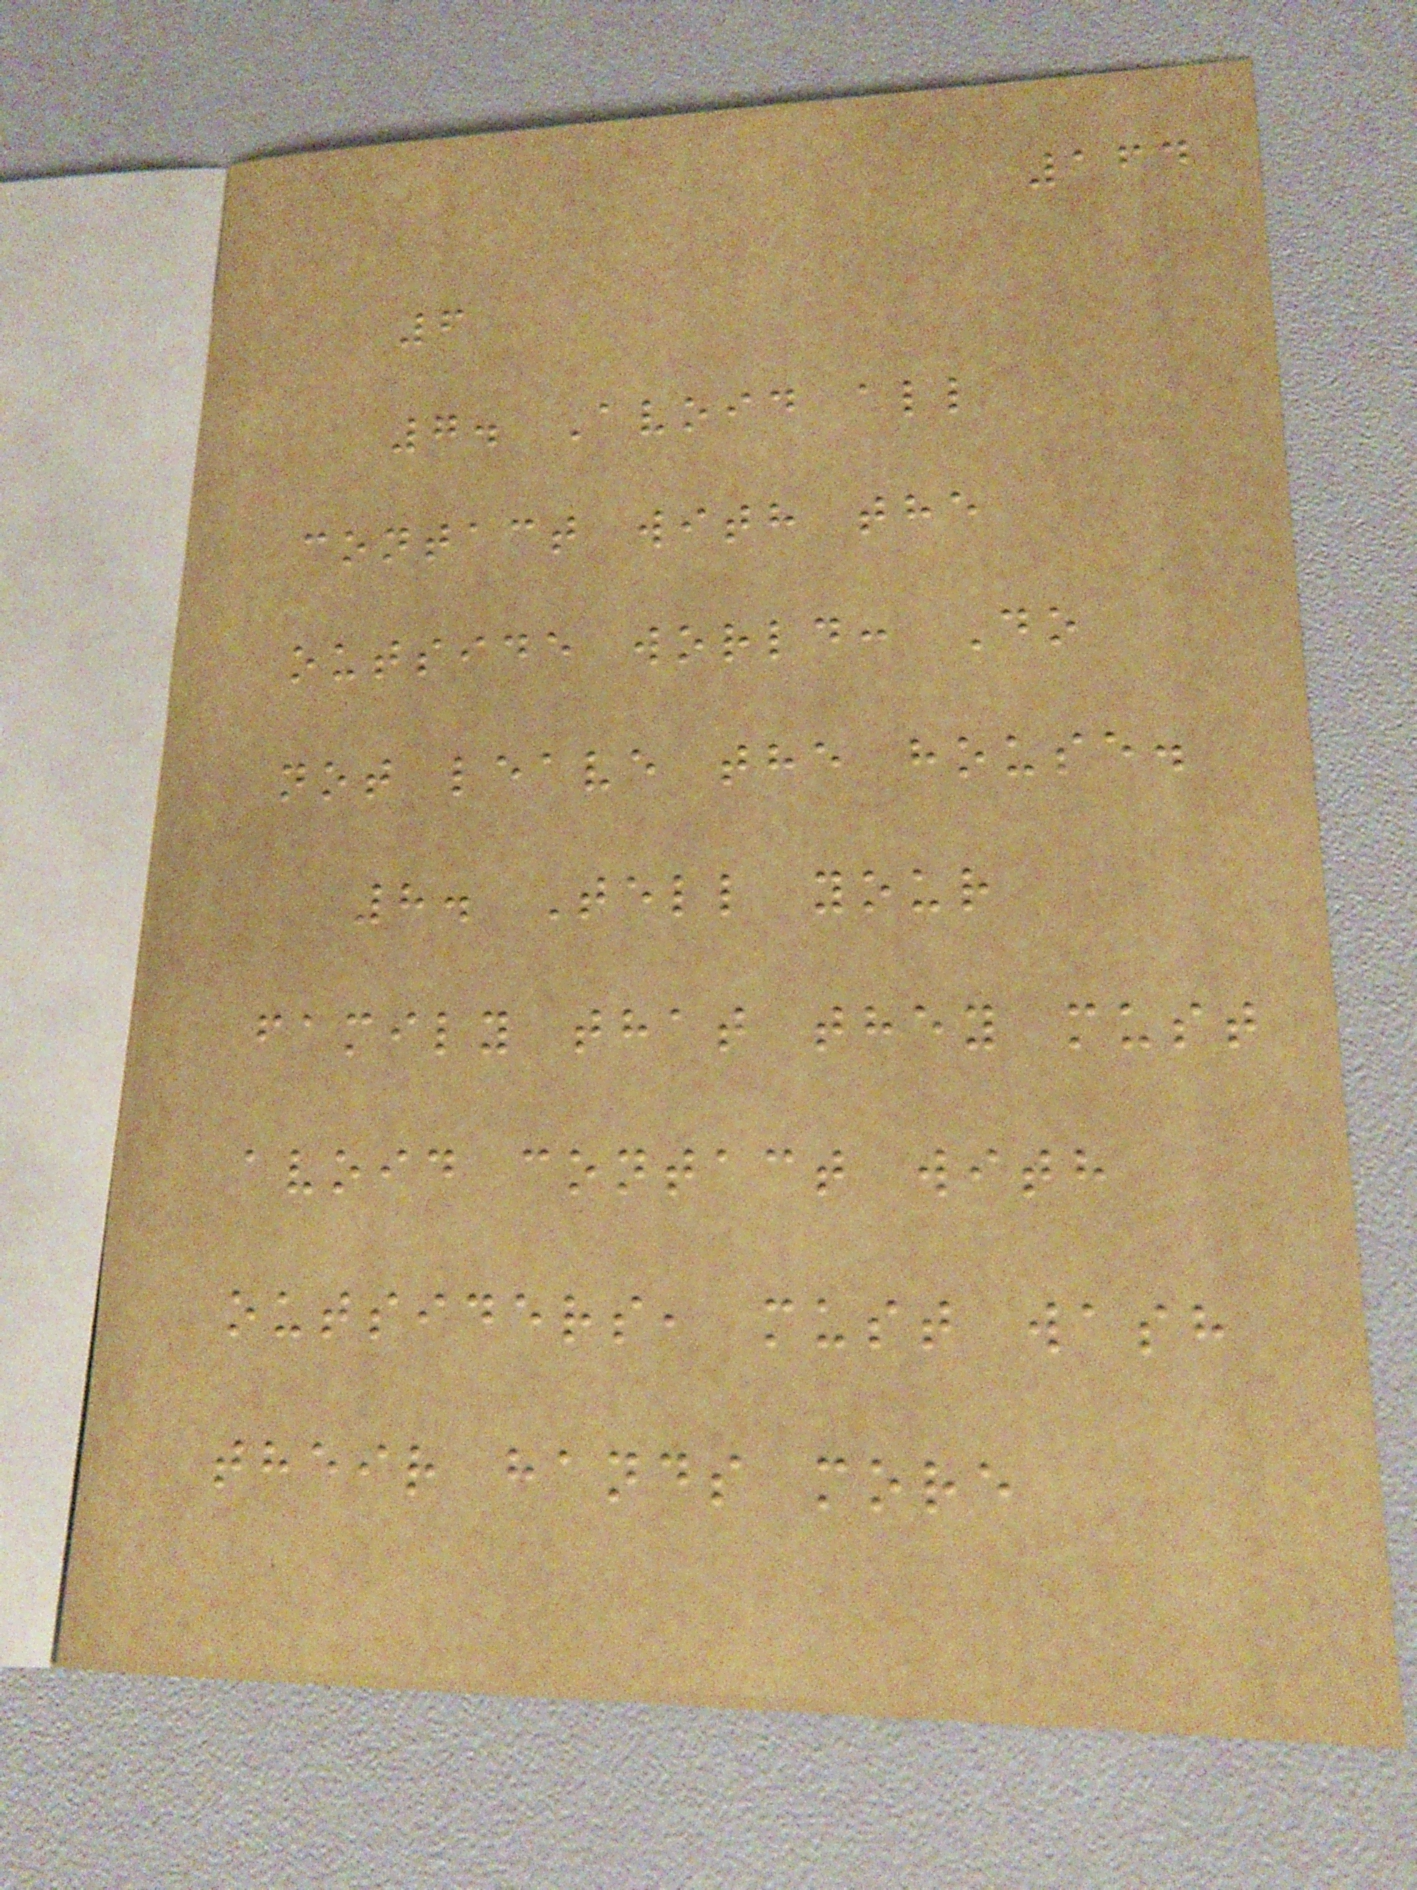164
6
7. Avoid all
contact with the
outside world: Do
not leave the house.
8. Tell your
family that they must
avoid contact with
outsiders, must wash
their hands more
